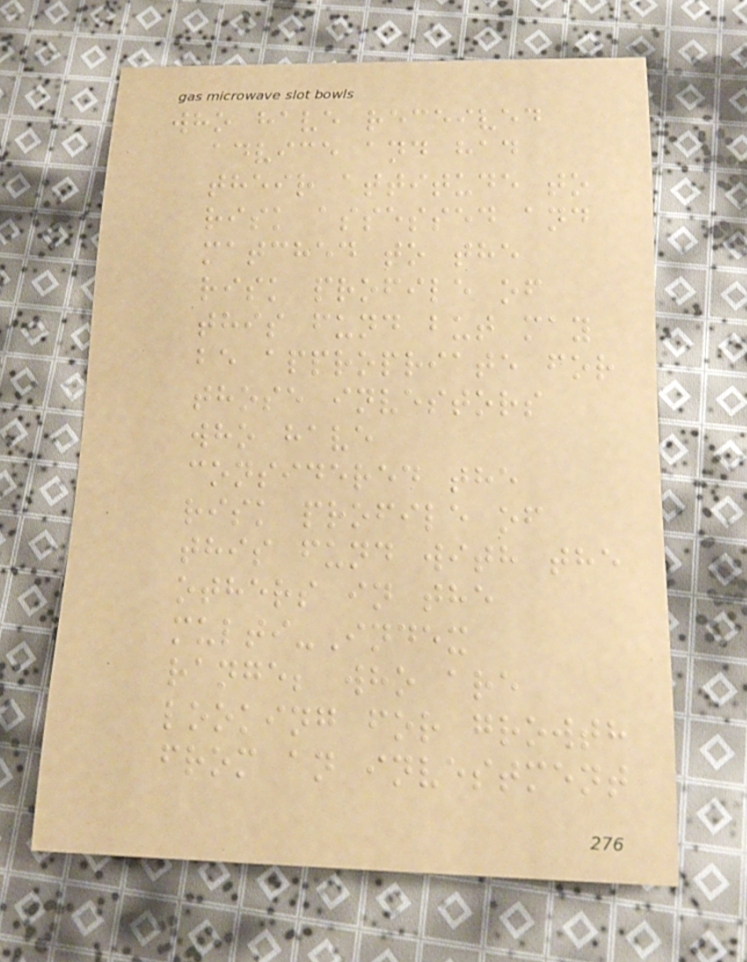who have received
advice and had
their attitude to
risk assessed and
matched to the
risk profile of
this fund but may
be appropriate for
those investors
who have
considered the
risk profile of
this fund with the
others in the
multi-Index
range; who are
looking for growth
from an investment
